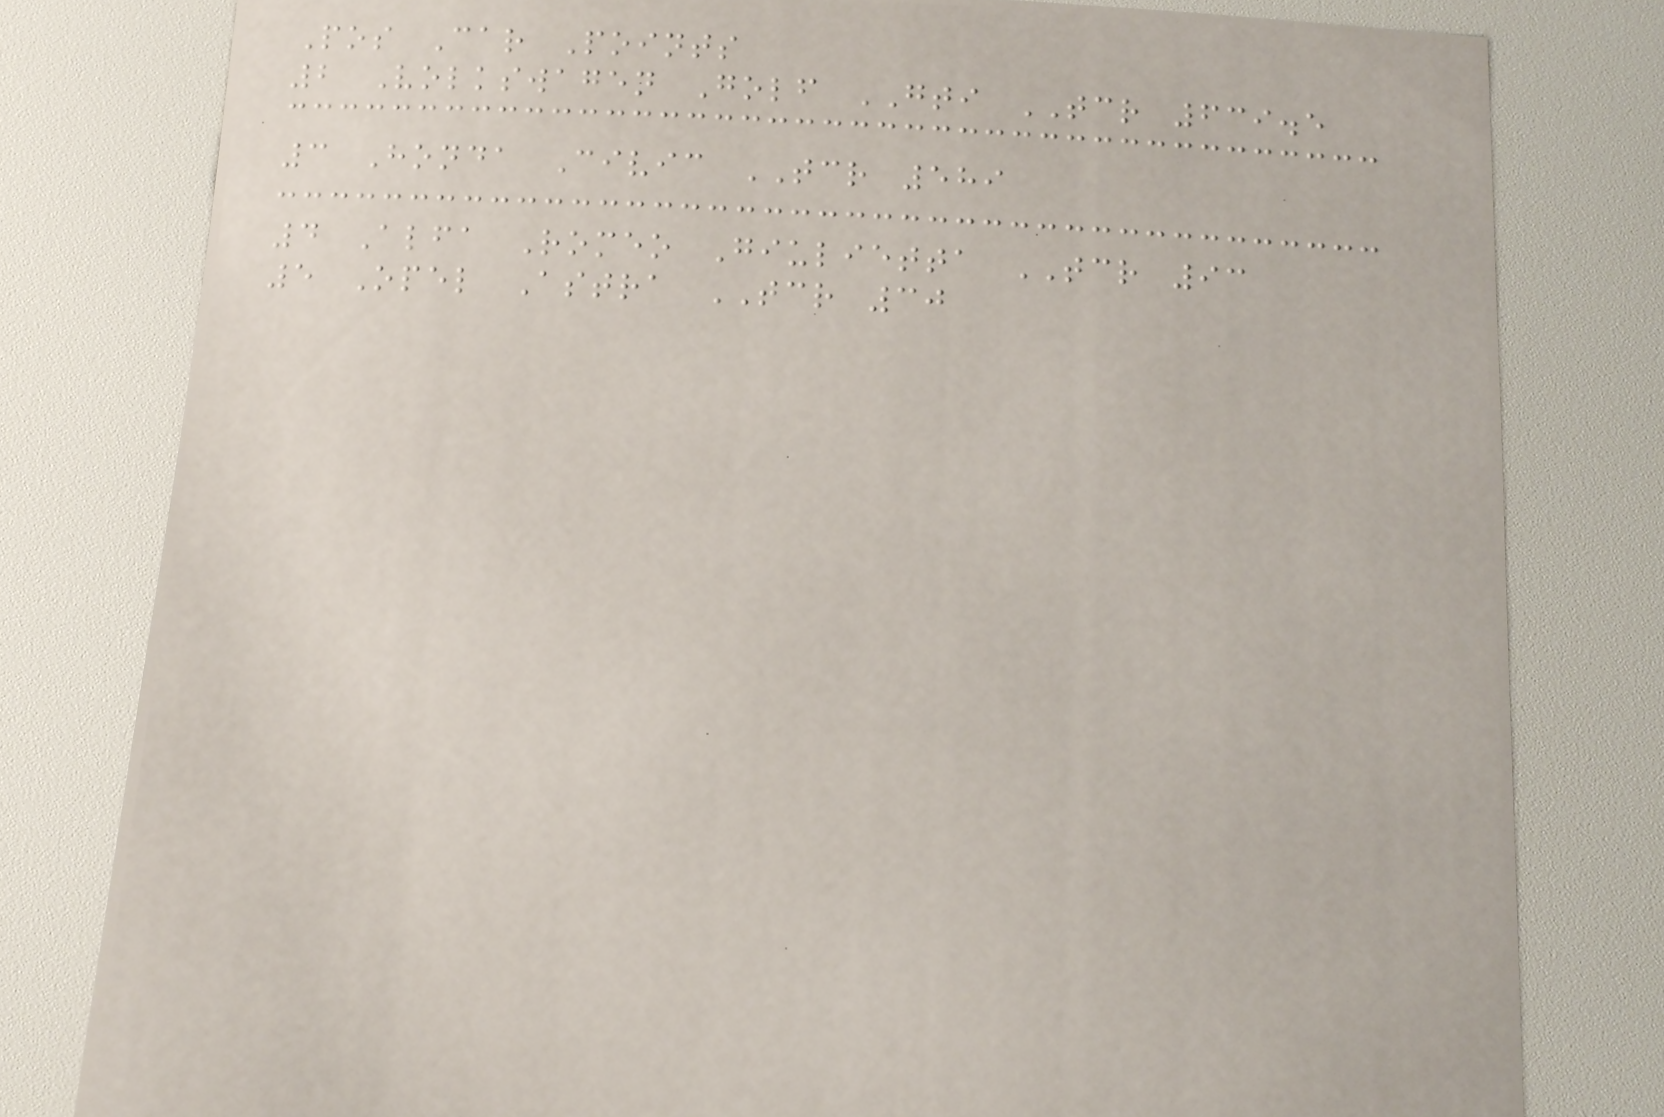Pos Car Points
2 Volkswagen Golf GTI TCR 639.5
3 Honda Civic TCR 589
4 Alfa Romeo Giulietta TCR 93
5 Opel Astra TCR 30
